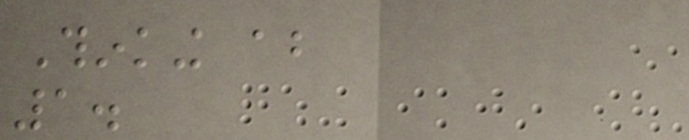Thinking about
1.
